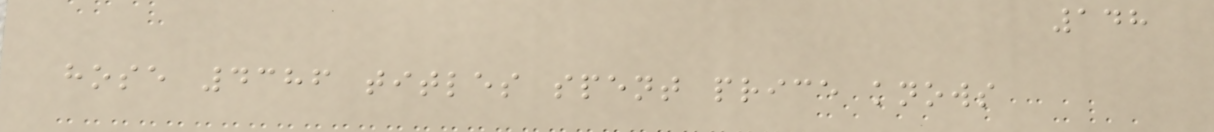148
hose 4386 titles spent price knows
